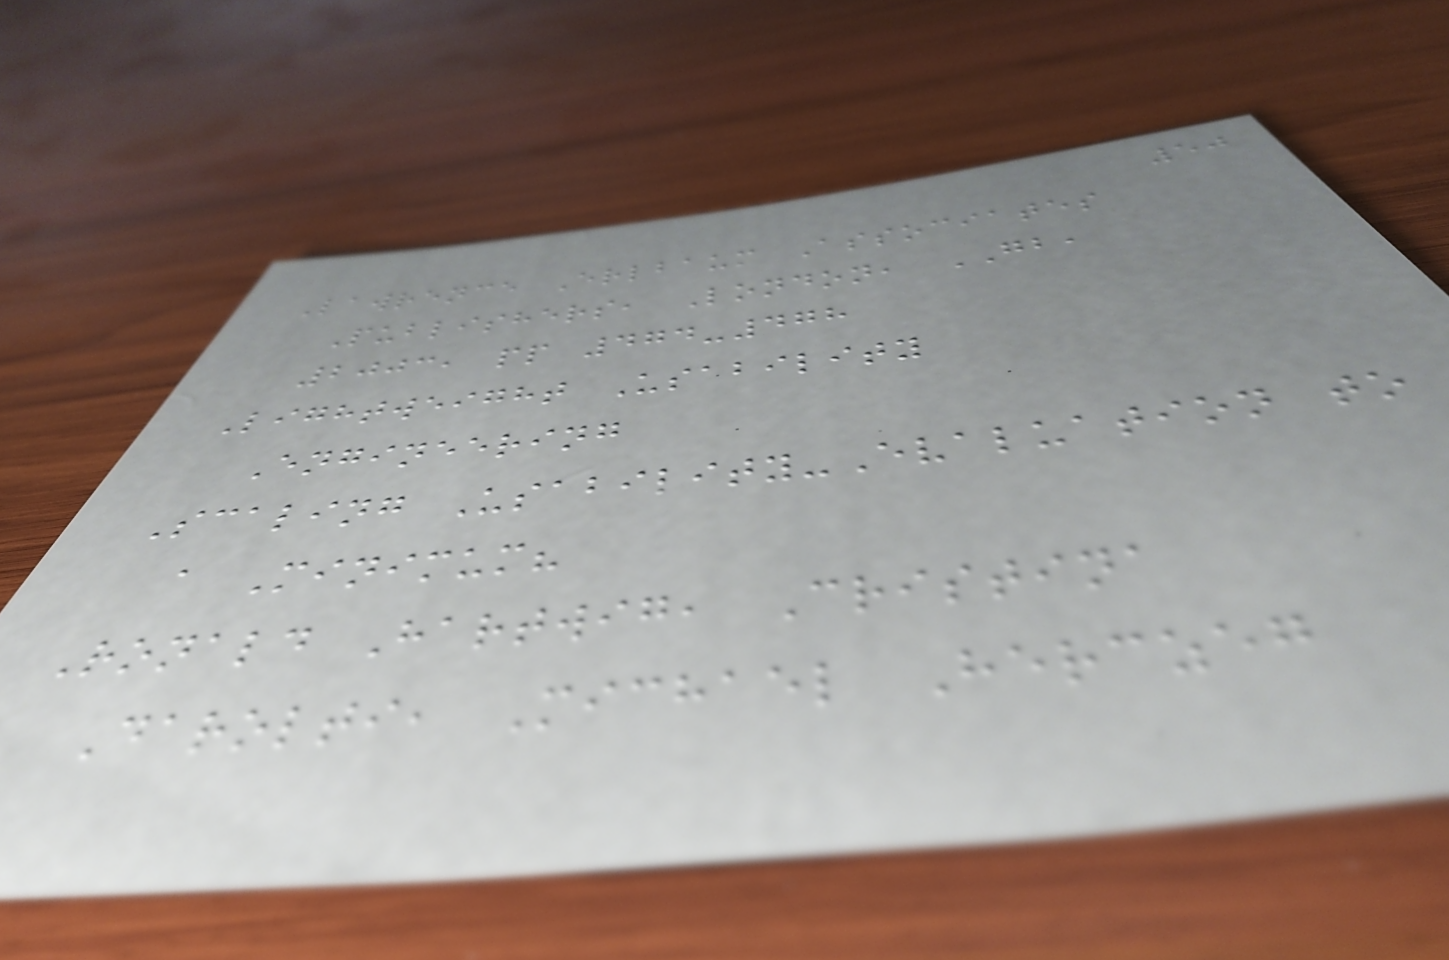50
Lawrence Erlbaum Associates
Publishers, London, GB,
2003, pp 474-478
Lightweight Usability
Engineering
Scaling Usability-Evaluation to
a Minimum?
Ronald Hartwig, Cristina
Darolti, Michael Herczeg
